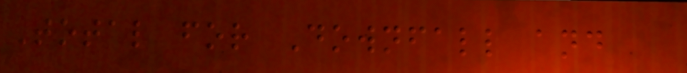Total for Downfall and
